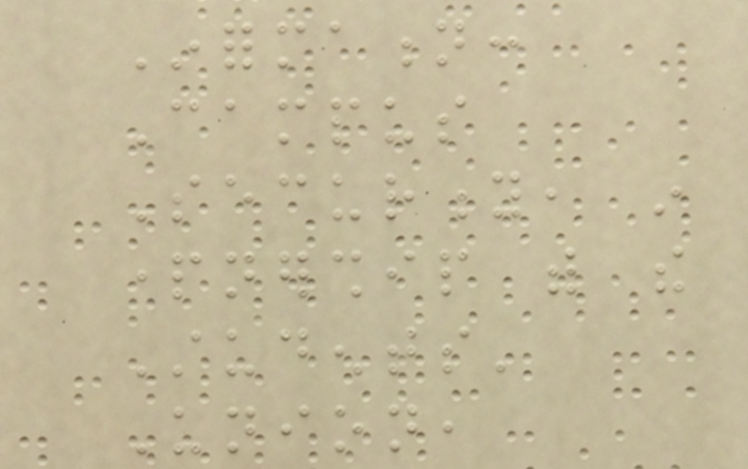Information:
Campus
Security, in
partnership with the
Students'
Union,
